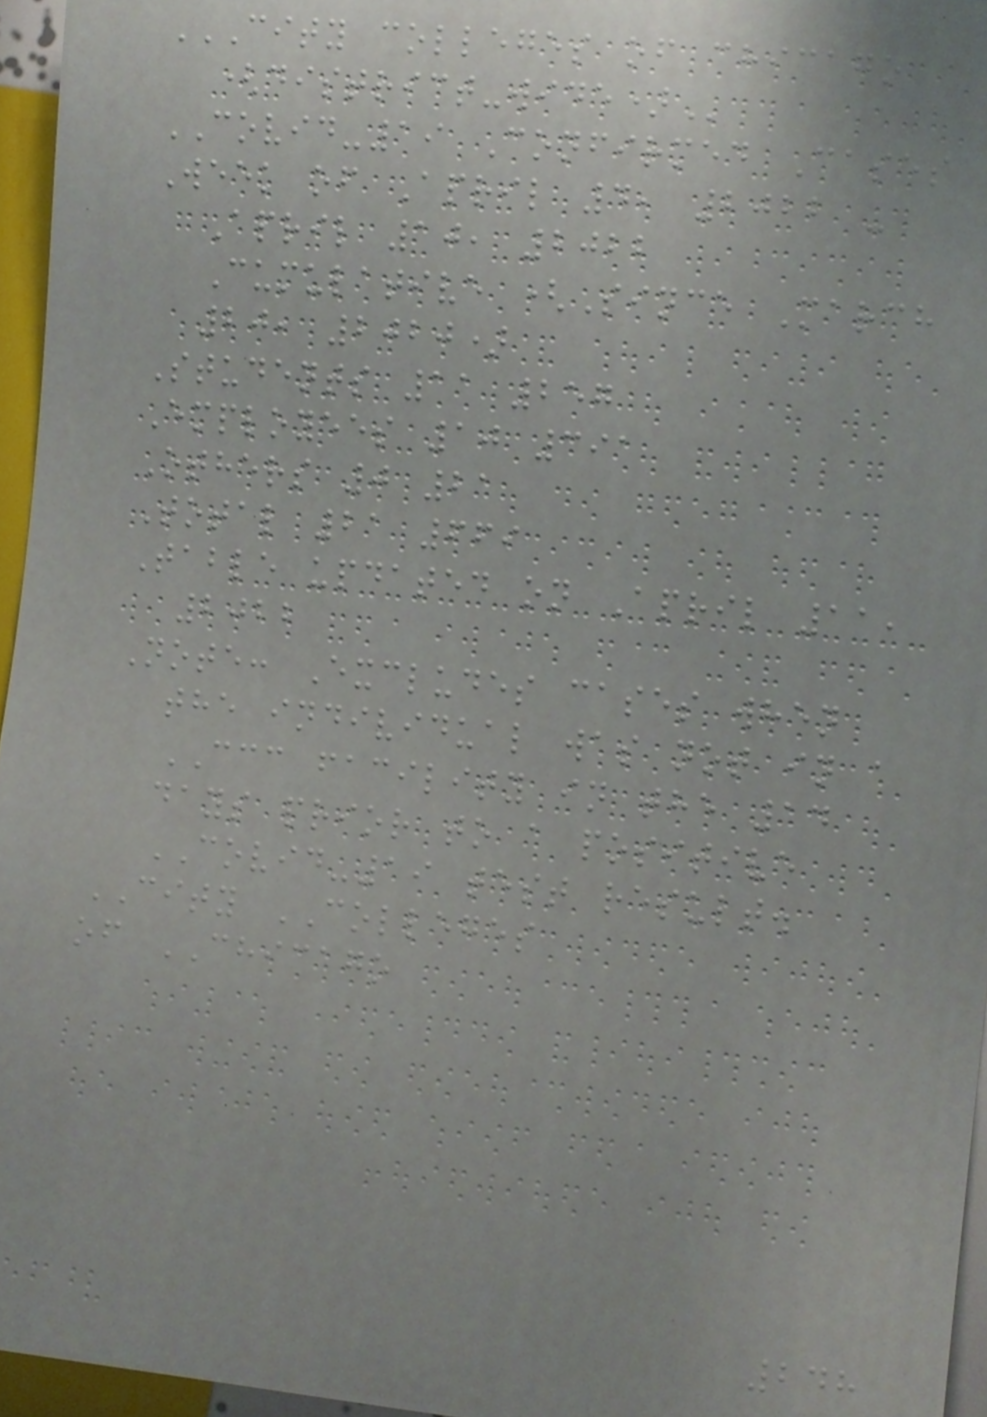CITY COLLEGES OF CHICAGO
(DISTRICT-WIDE)
COVID-19 Confirmed Cases
Week of April 4, 2022 -
April 10, 2022
Cumulative (Since March
20, 2020)
Students 11 257
Employees 10 391
Others 0 21
Total 21 669
Table updated on April 11,
2022
Note: Excludes cases when
the individual was not in a
CCC facility in the 14
days prior to a positive
COVID-19 test result.
CITY COLLEGES
of CHICAGO
248
